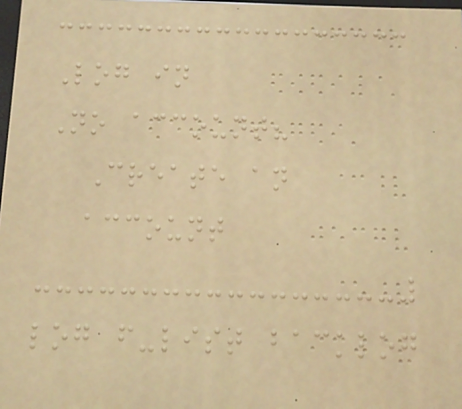Log in
No account?
Create an
account
log f-list backlog
